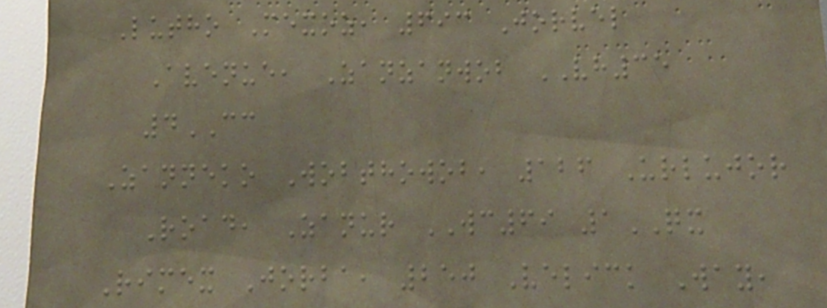Lutho Mexoz, 693 Jorvel
Avenue, Zanzanwob VH35
4CC
Zanneko Wobthowob, 126 Urlujor
Road, Zanur WC69 1QX
Rimex Jorba, 250 Velick Way,
